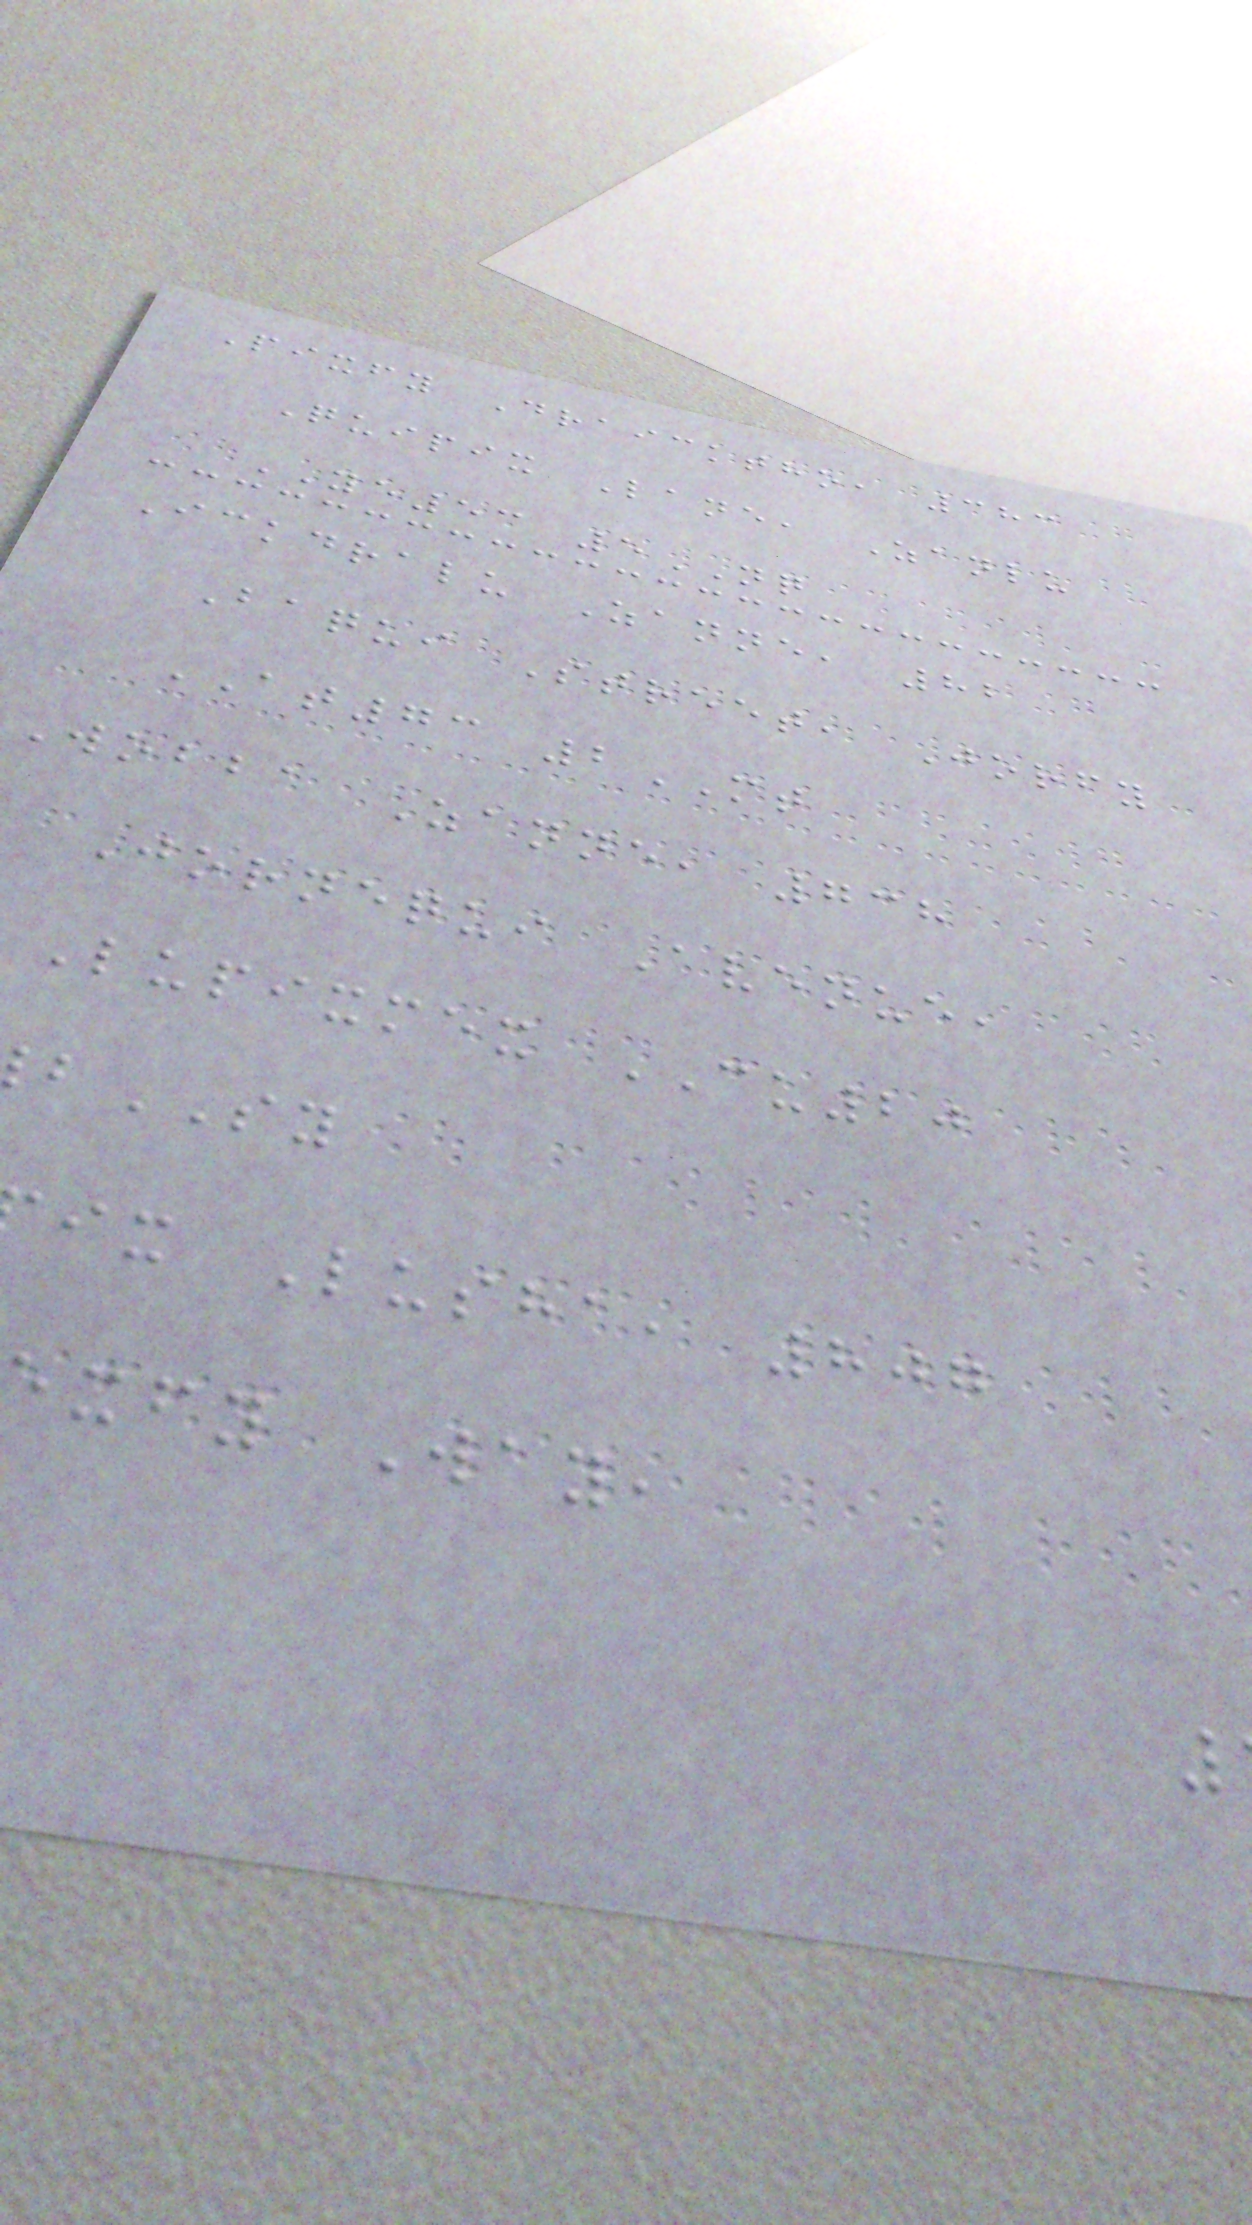Pixfy Draicktho, 383
Quipix Lane, Zanlu
YE53 5NQ
Ickdralu Zanne, 82
Baqui Street, Jorfy
AT73 2MT
Wobba Zanne, 738
Jornequi Avenue,
Lupixmex CU20
SY
ix Lusha, 807
xfy Way,
